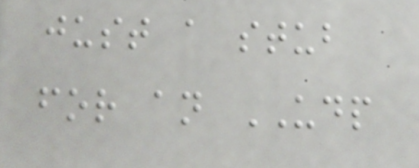just a stub
for an UDP
